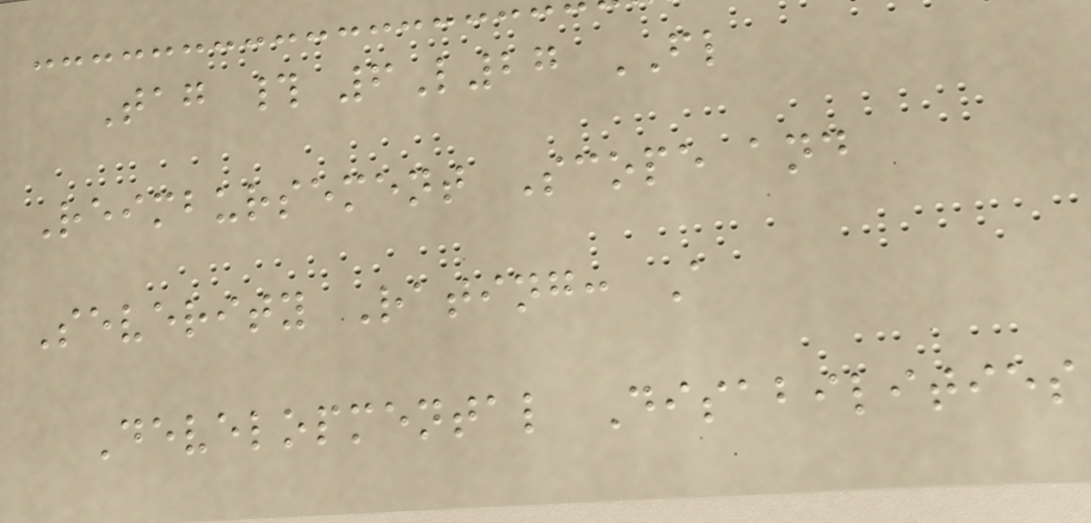Tag # 6L27 FL
Reimbursement Scope and
Severity Rating: A
Developmental Disabilities
